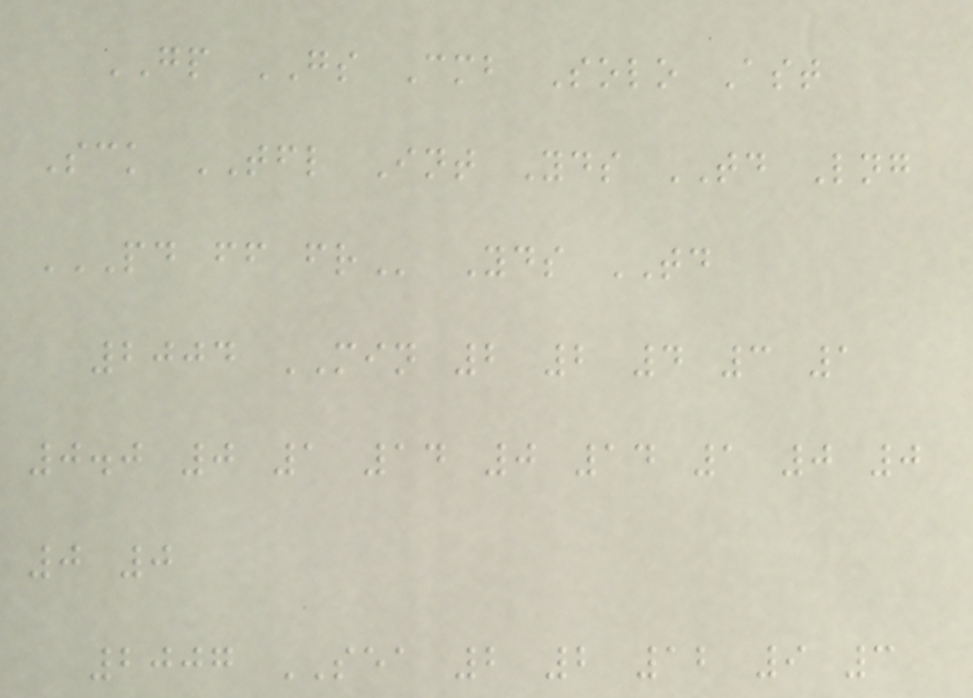GP GS Cmb Solo Ast
Sck TFL Int Yds TD Lng
PD FF FR Yds TD
2004 MIN 2 2 4 3 1
0.0 0 1 14 0 14 1 0 0
0 0
2007 SEA 2 2 12 9 3
